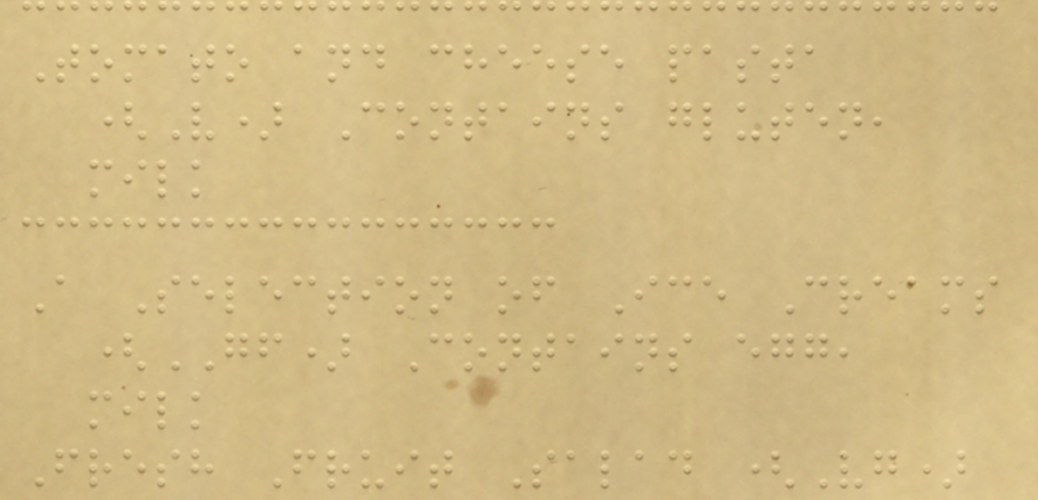Tomato and cheese pasta
(V) Contains gluten,
milk
A Selection of Ice Creams
(GF) Contains egg,
milk
Fresh Fruit Salad (Vg)
